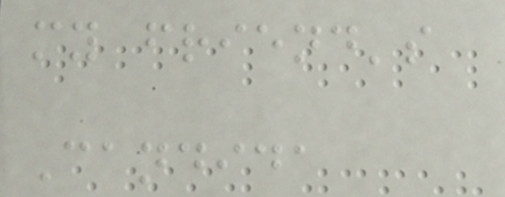my friend's
Candida
